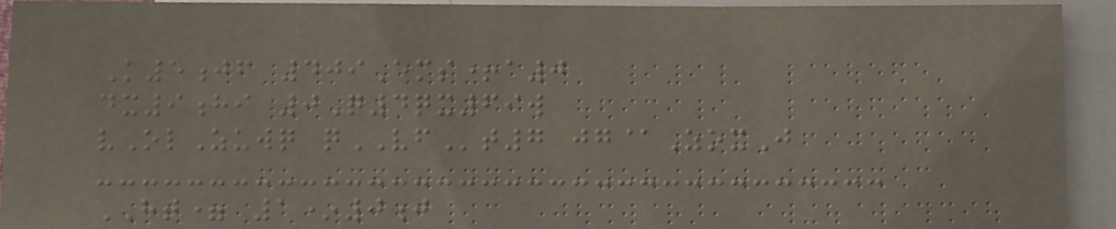K5jf 409Ems+a0
dx9hi 0Q4qx69w
vOlZuwq qVFt7 jg@ZoxJ
HT= 1*0j
